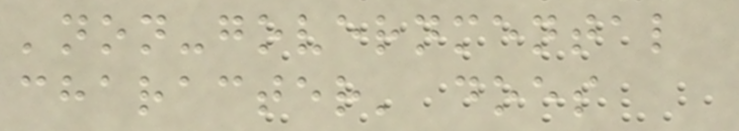'non-governmental
character' does
